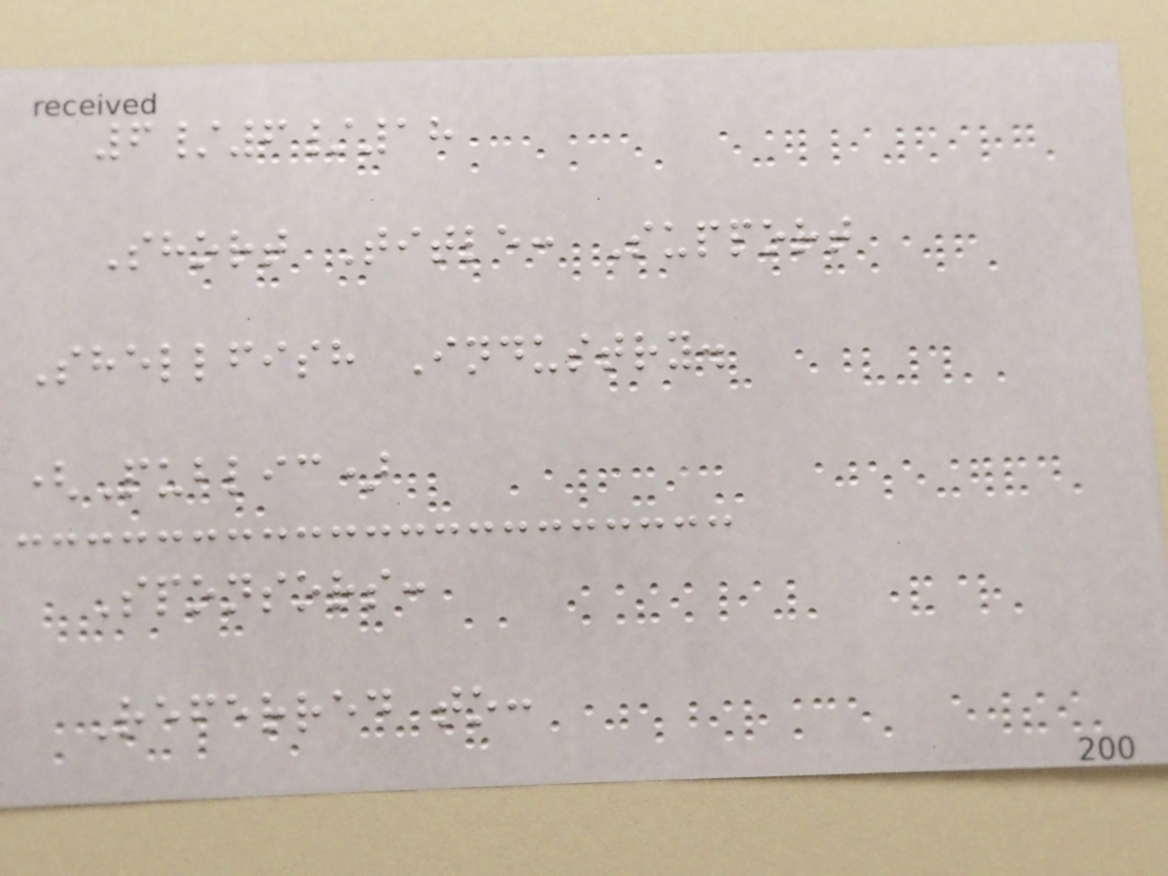6/6/18
Short Title: Support
Shellfish Industry.
(Public)
Sponsors:
Referred to:
